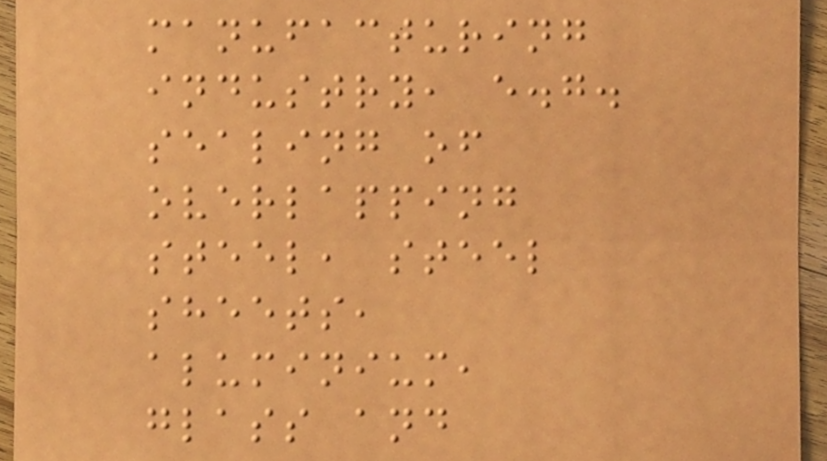manufacturing
industry, e.g.
sealing of
overlapping
steel, steel
sheets,
aluminium,
glass and
